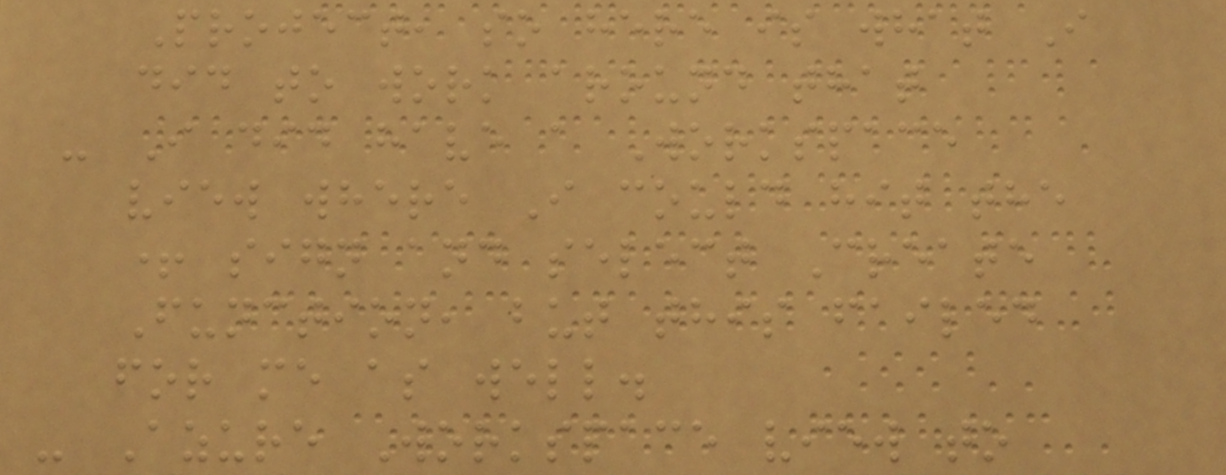Project, so here is what I
did to work around that
- I did have a Workspace
view where I could hit the
+ sign and select Create
Function, but this failed
for me as well.
- Azure Workspace view to
